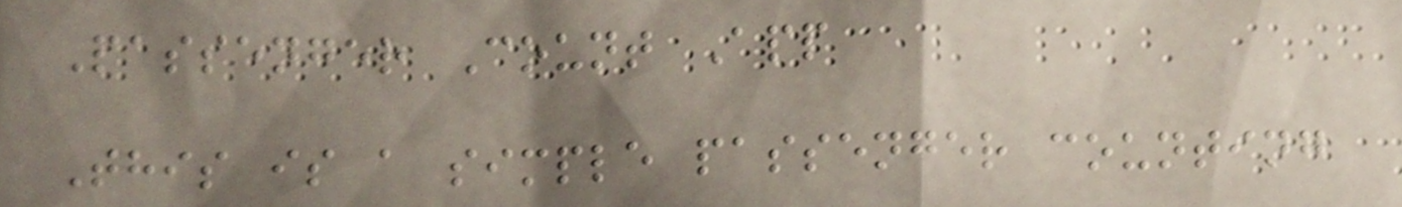Passenger Count App
This is a simple passenger counting
